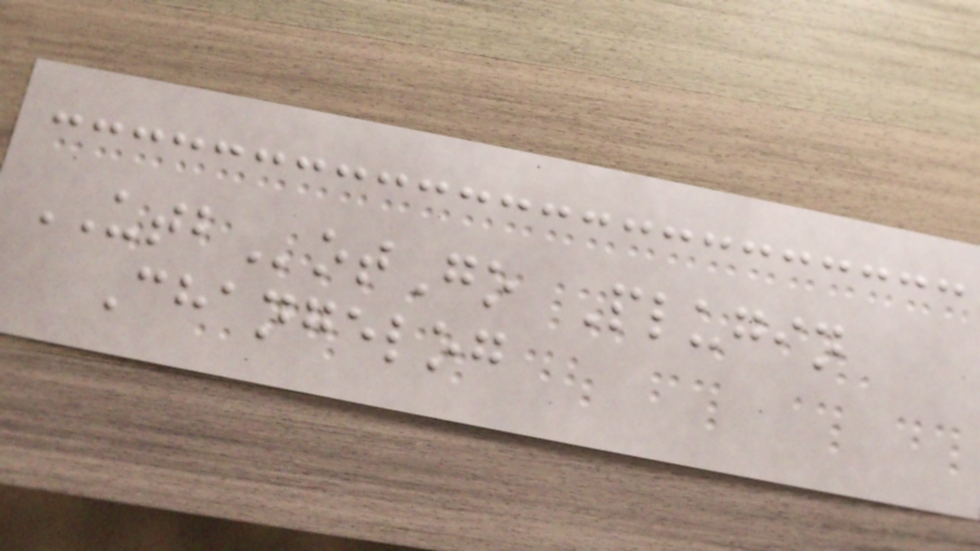UTBotGo Plugin
Changelog
